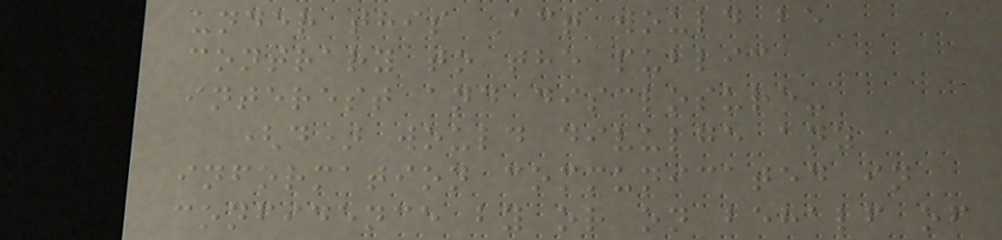under this Act would be
contrary to the public
interest and disclosure-
(d) would divulge any
information communicated in
confidence by or on behalf of
